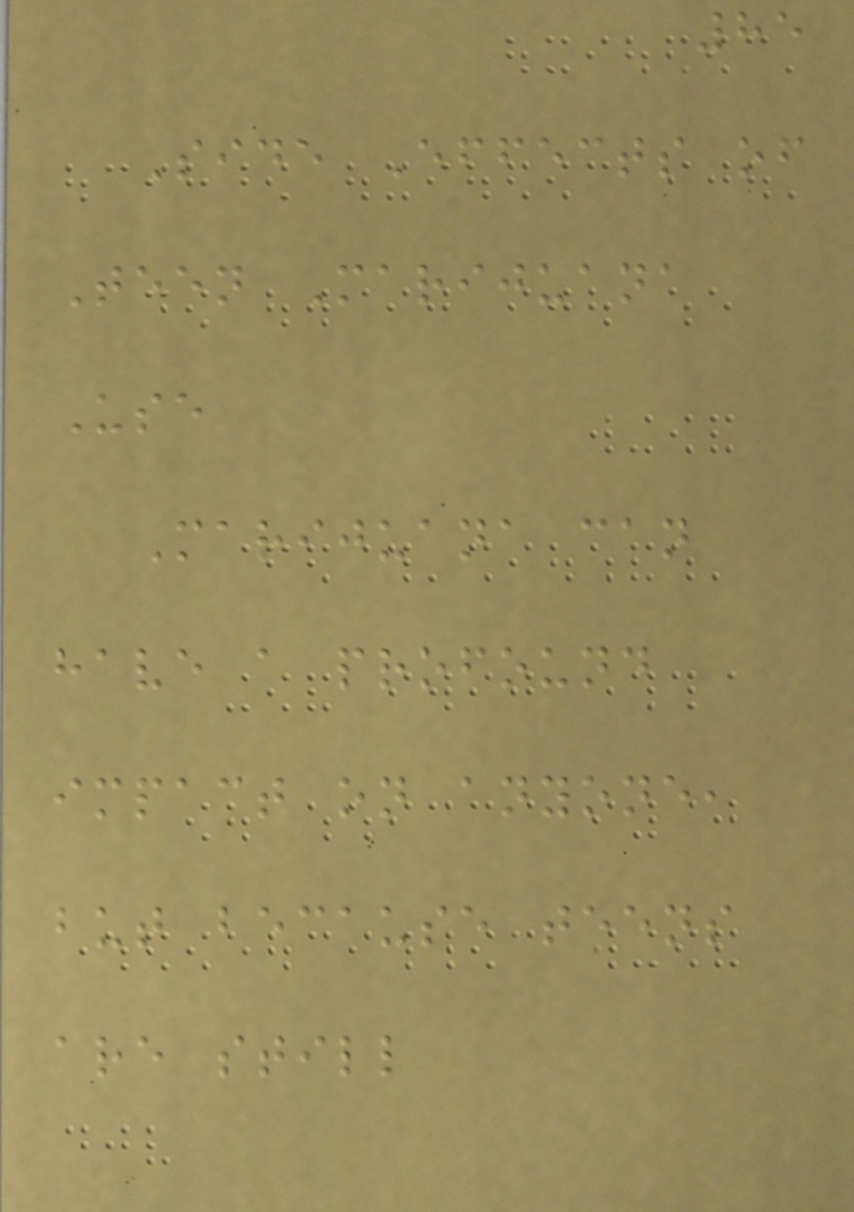85
Side Effects of
Teen Marijuana
Use
Marijuana can
have a profound
impact on anyone,
but because teens
are still
